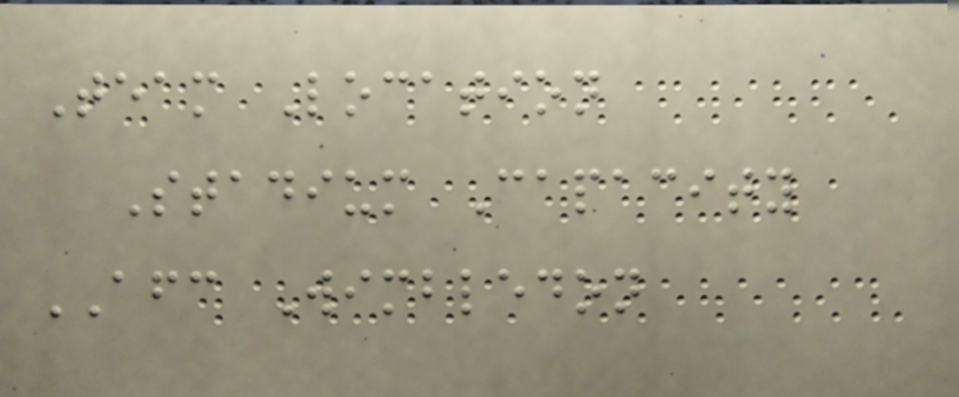Team Location
Stadium Capacity
AFC Wimbledon
